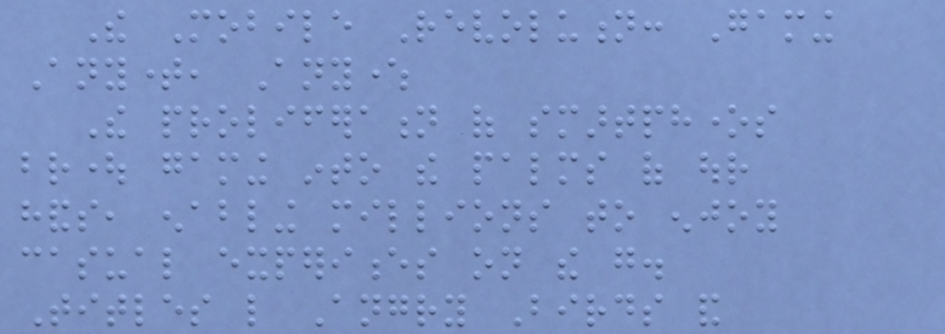The Mobile Revolution: Gaming
Anytime, Anywhere
The proliferation of smartphones
brought gaming into the palms of our
hands, enabling millions to enjoy
casual experiences on the go.
Titles like Angry Birds and
